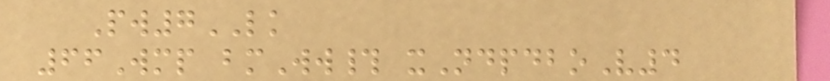Pw7LK
66Wmp bmWw# xNdpdboV4
